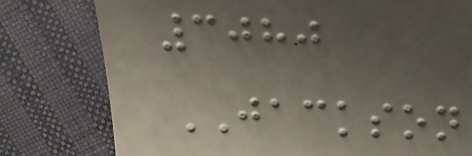3080
JACKSON
